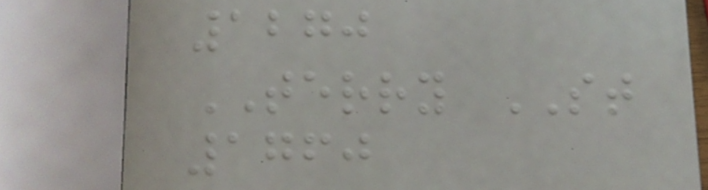1270
TERRY ST
1760
